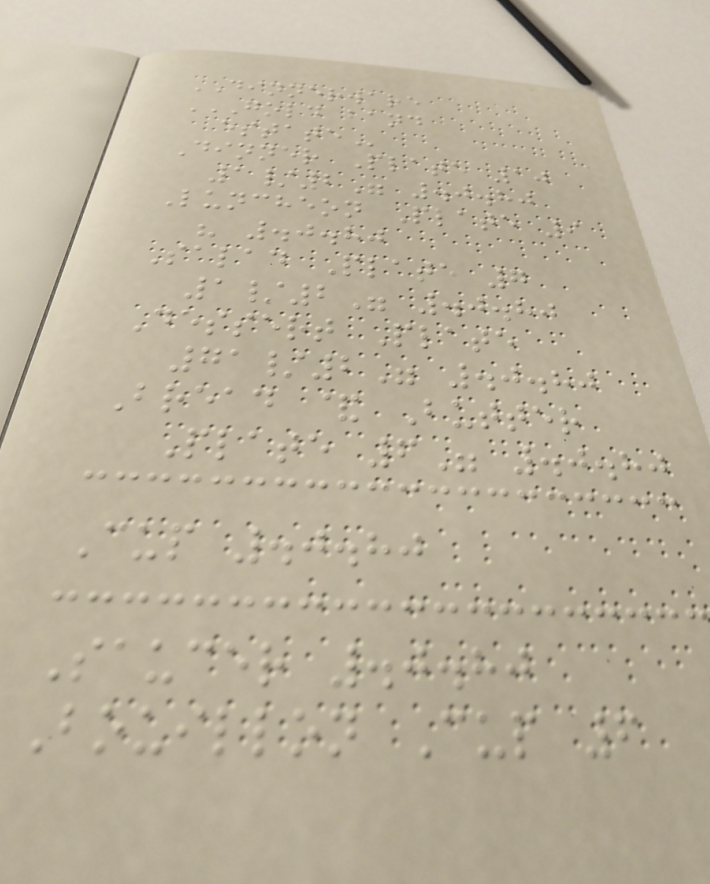DINNERWARE
GOLD BAND
ESTATE
Dinner Plate 10
1/2" .0.80
Luncheon Plate 9
" .0.80
Salad Plate 7
1/2" .0.80
Dessert Plate
71/2" .0.80
Bread & Butter
Plate 6" .0.80
Cup .0.80
Saucer .0.80
Bouillon Cup 6
